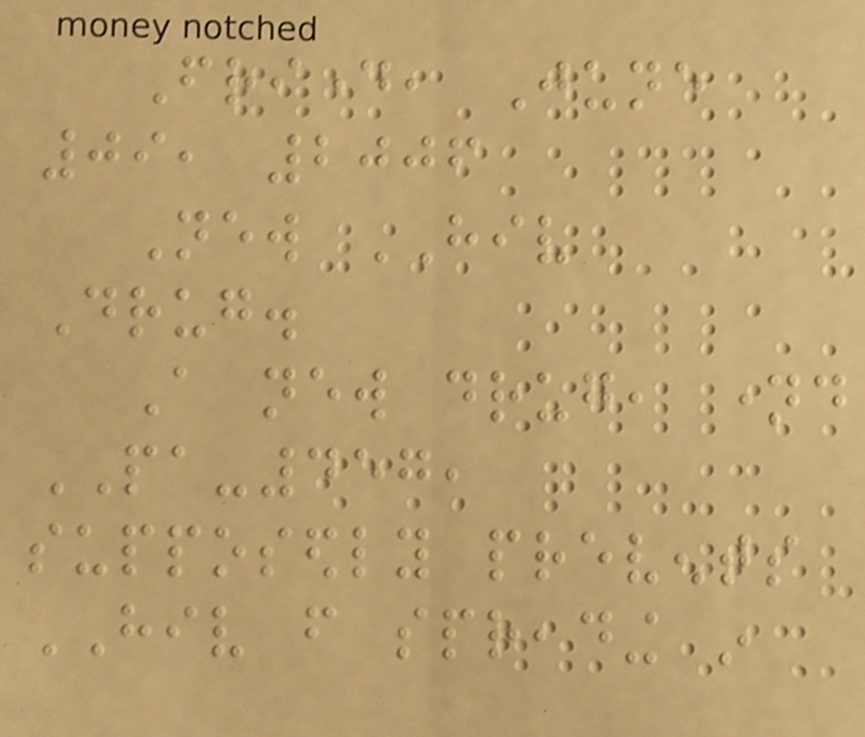Friday, June
09, 2006
New HIV
Drug.
A new drug, named
PA-457,
supposedly prevents
HIV from spreading in
